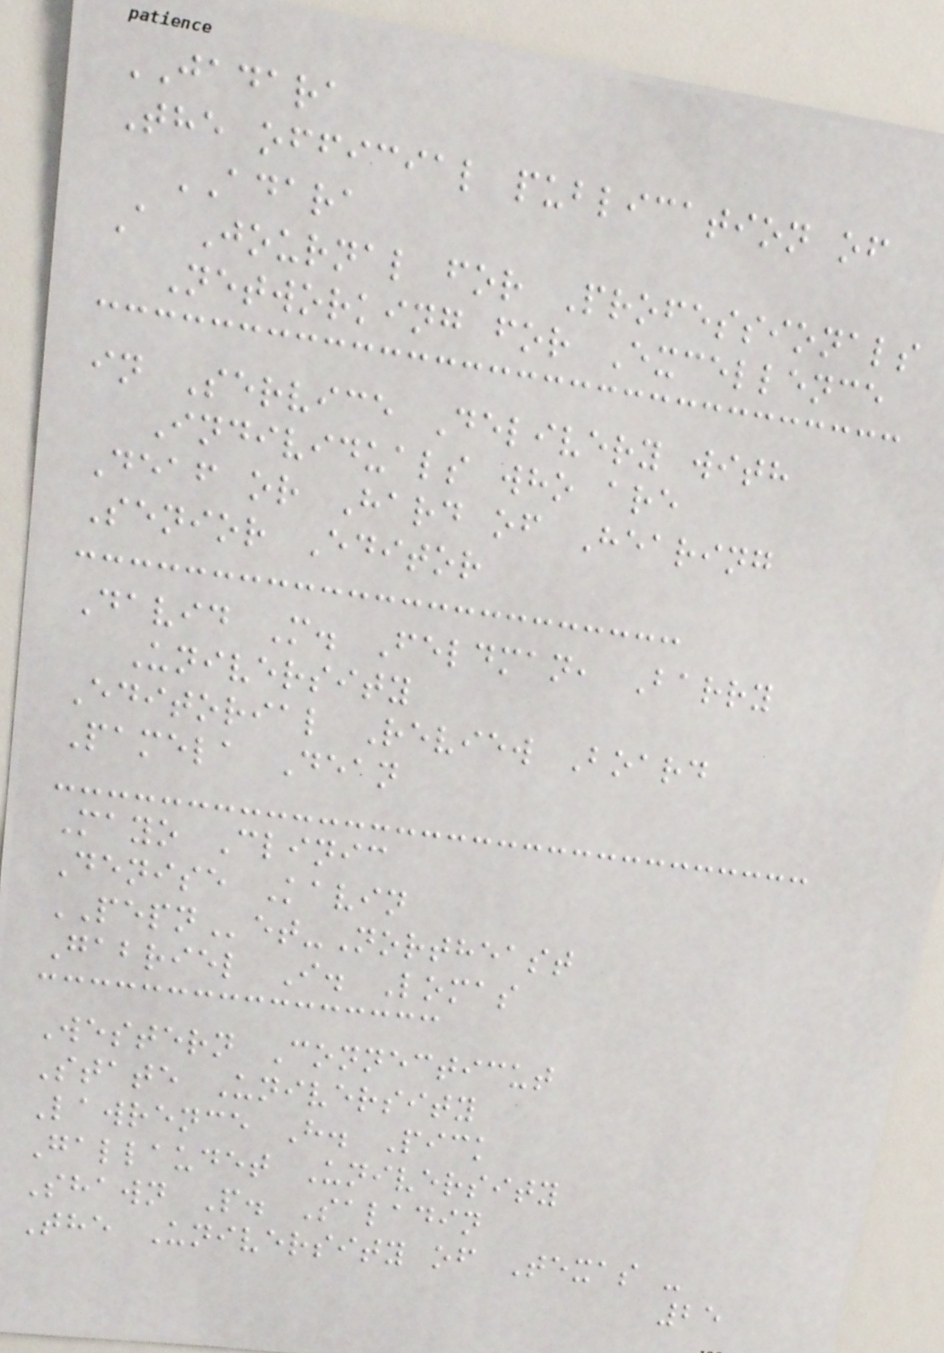JADARA
The official publication of
ADARA
A Journal for Professionals
Networking for Excellence
in Service Delivery with
Individuals who are
Deaf or Hard of Hearing
Senior Editor
David M. Feldman, Barry
University
Editorial Review Board
Pamela Dean
Mayo Clinic
Denise Kavin
PEPNet-Northeast
Gabriel I. Lomas
Western Connecticut
State University
Lawrence H. Pick
Gallaudet University
Shawn P. Saladin
The University of Texas -
25
